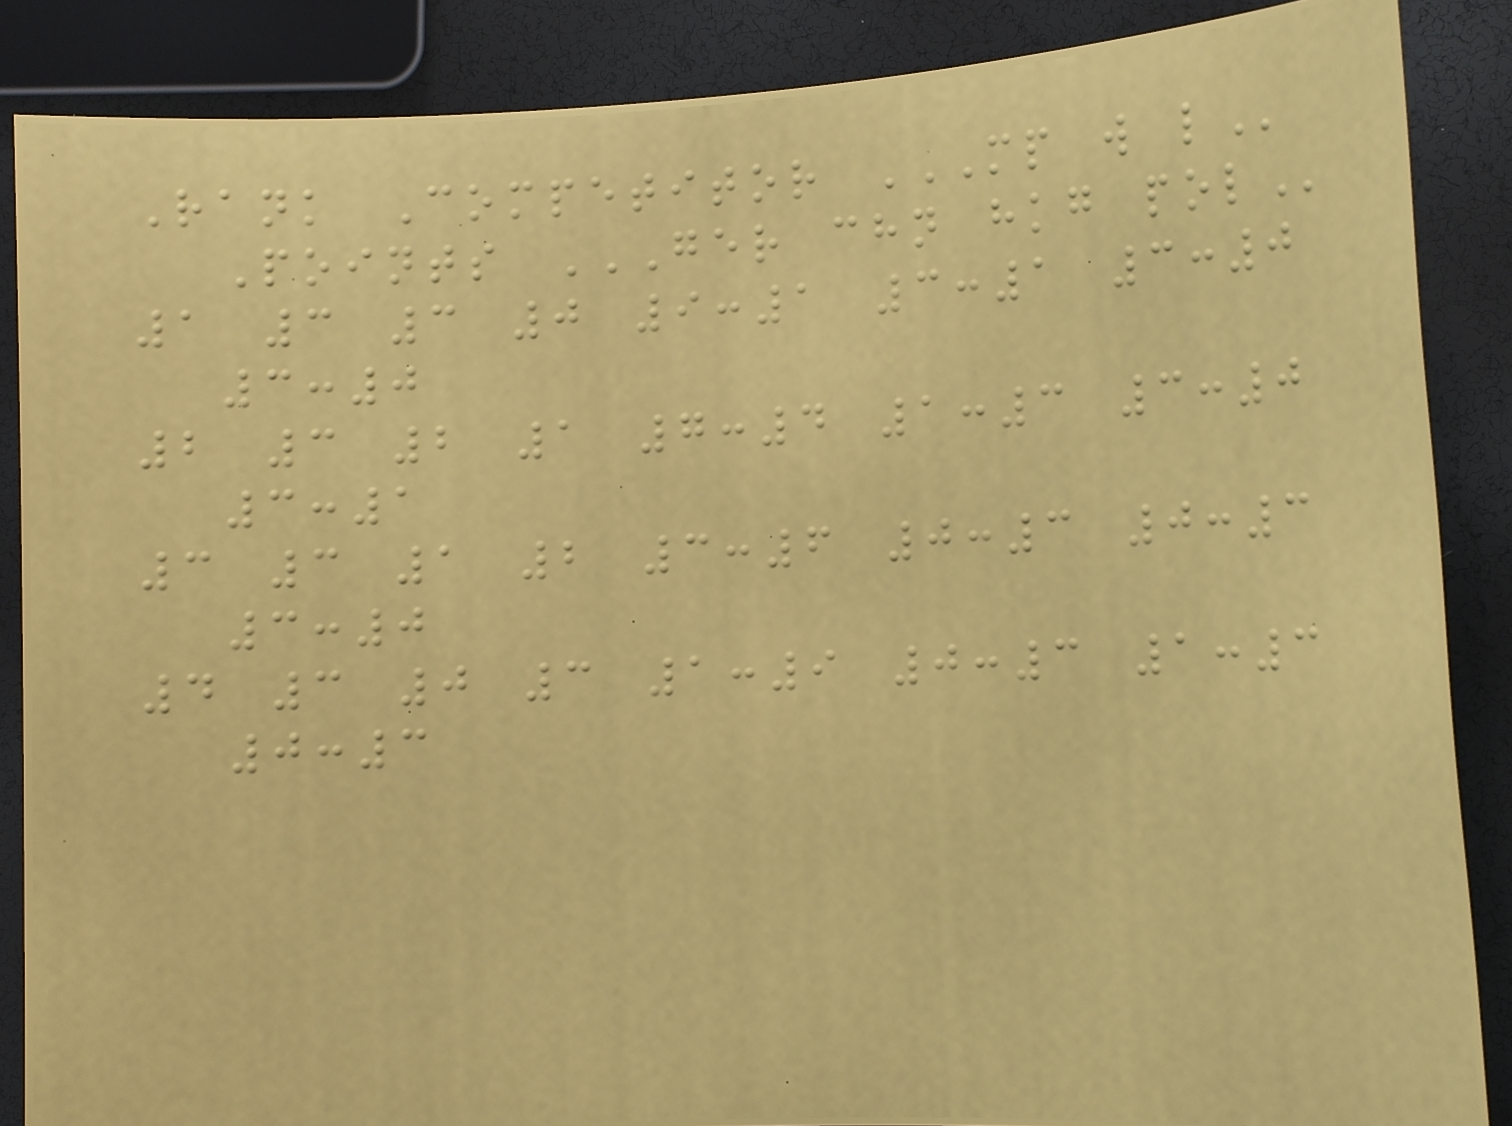Rank Competitor MP W L
Points GER CHN HKG POL
1 3 3 0 9:1 3:1 3:0
3:0
2 3 2 1 7:4 1:3 3:0
3:1
3 3 1 2 3:6 0:3 0:3
3:0
4 3 0 3 1:9 0:3 1:3
0:3
